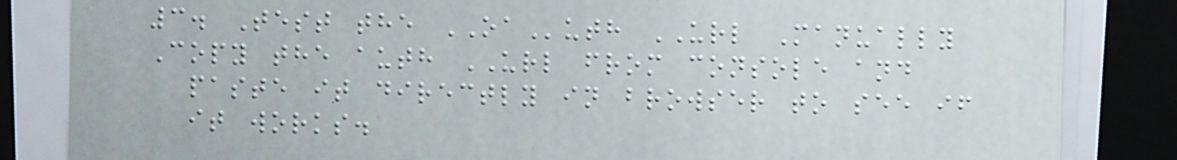3. Test the OAuth URL Manually
Copy the auth URL from console and
paste it directly in browser to see if
it works.
